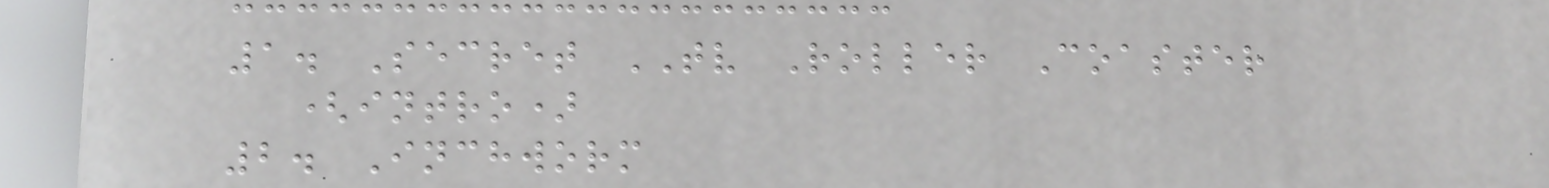1. Secret TV Roller Coaster
(intro)
2. Inchworm
